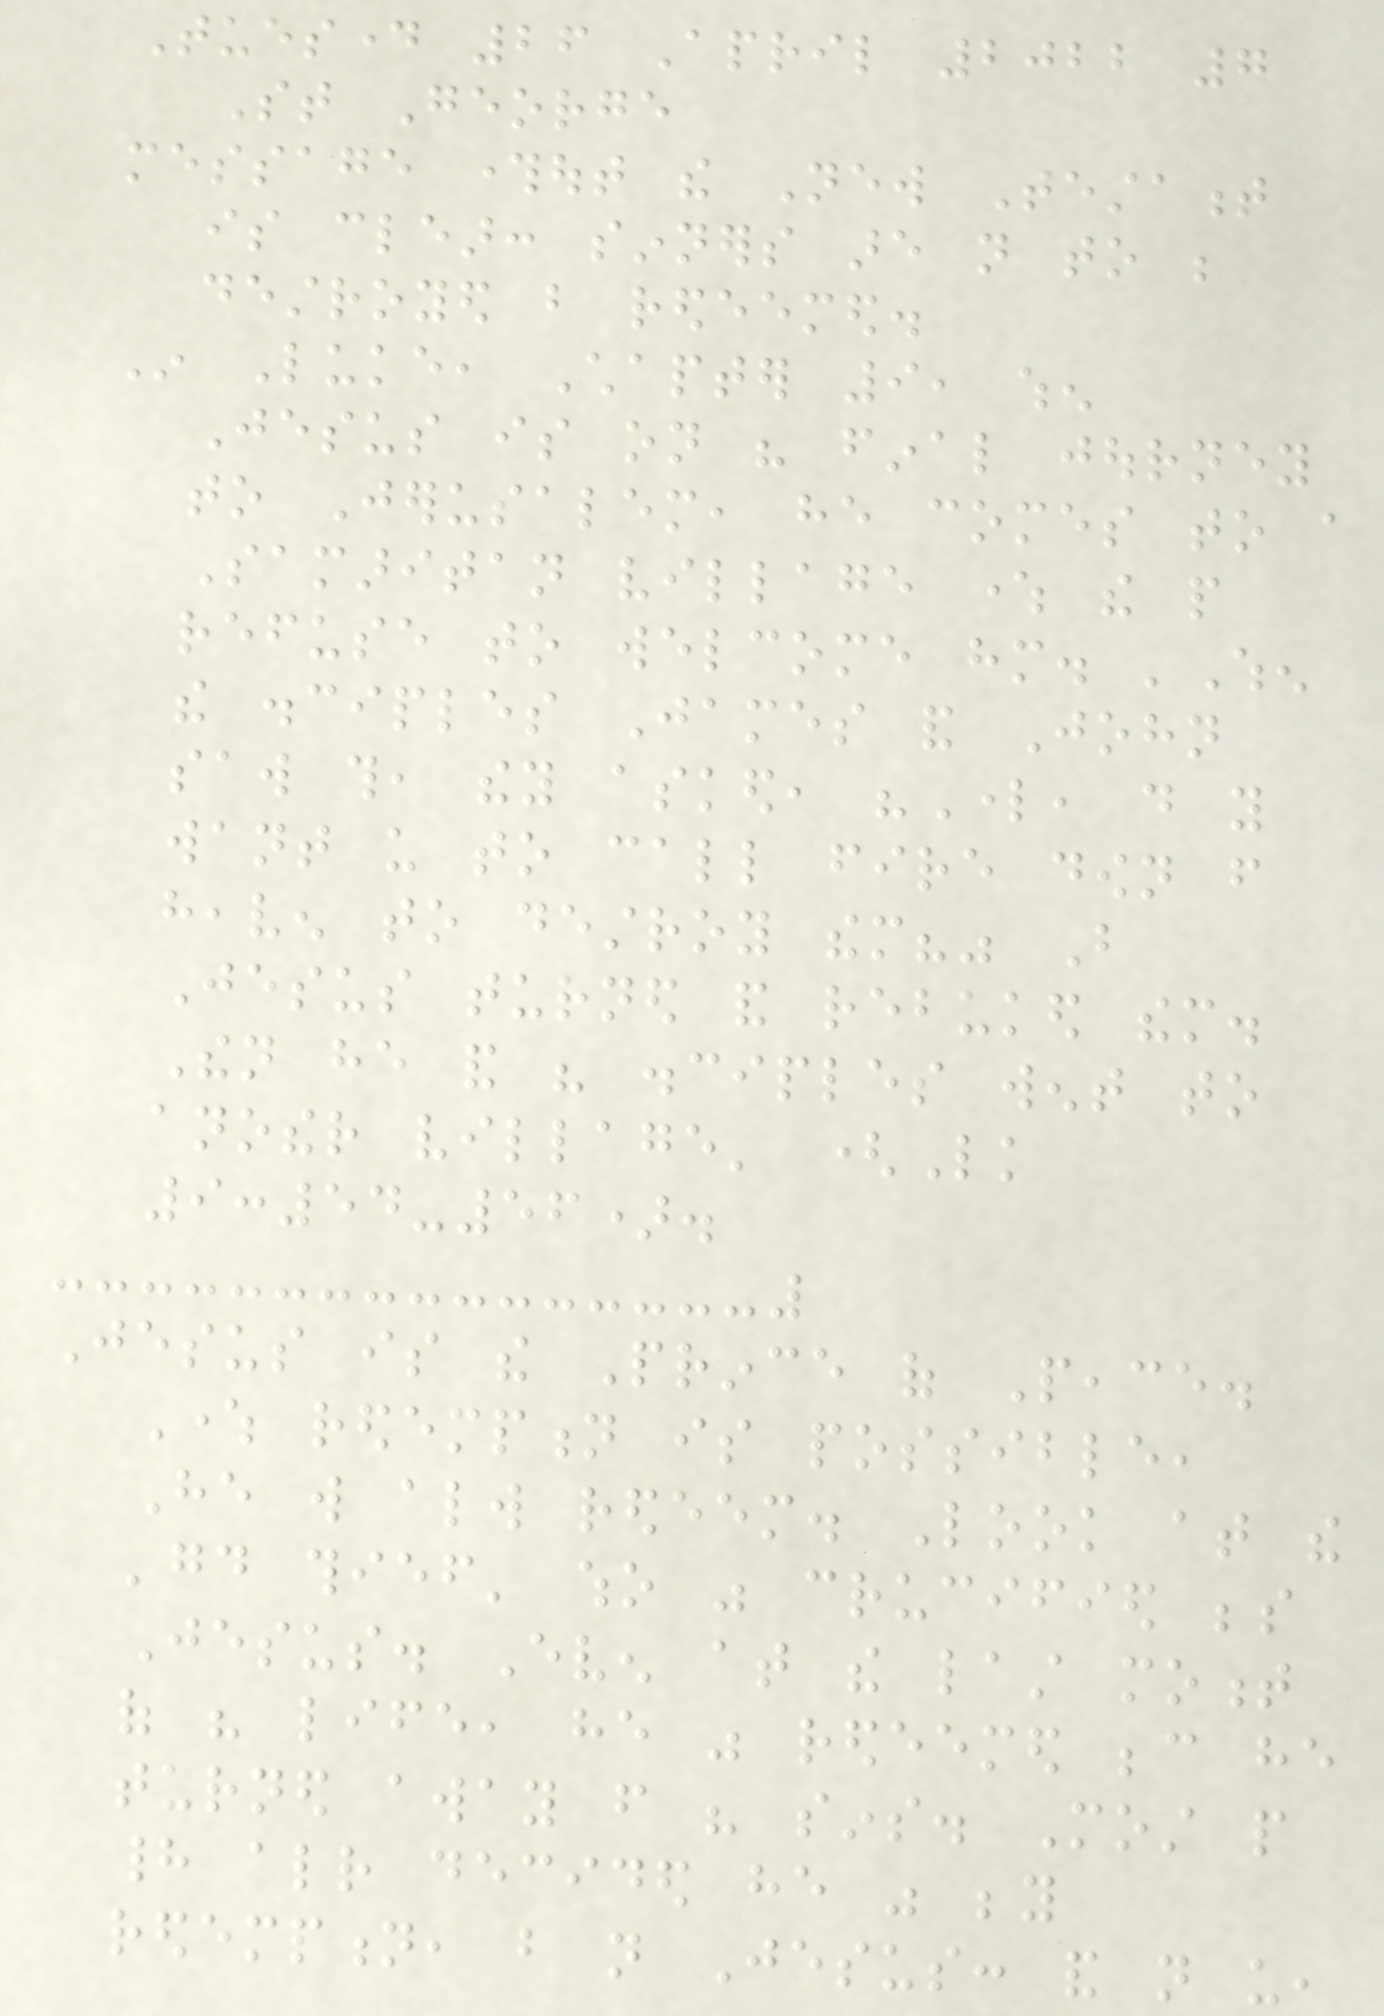Tuesday 26 April 2022 7
St George
message throughout the New Testament
is clear: sinners are not to be
destroyed but redeemed.
In Luke, Chapter 9, when
Jesus is on his final journey
to Jerusalem, he comes to a
Samaritan village where the people
refuse to welcome him. 'When
the disciples James and John
saw this, they asked, "Lord, do you
want us to call fire down from
heaven to destroy them?" But
Jesus turned and rebuked them.
Then he and his disciples went to
another village' (Lk
9:54-56).
Jesus is the Prince of Peace.
Where redemption is possible,
He will always redeem. Look at the
'good thief' who was crucified beside
Jesus. Even at the last moment
of his life, he was redeemed because he
turned away from his sins. Most people
had already decided he was beyond
redemption, but not Jesus: and not us,
